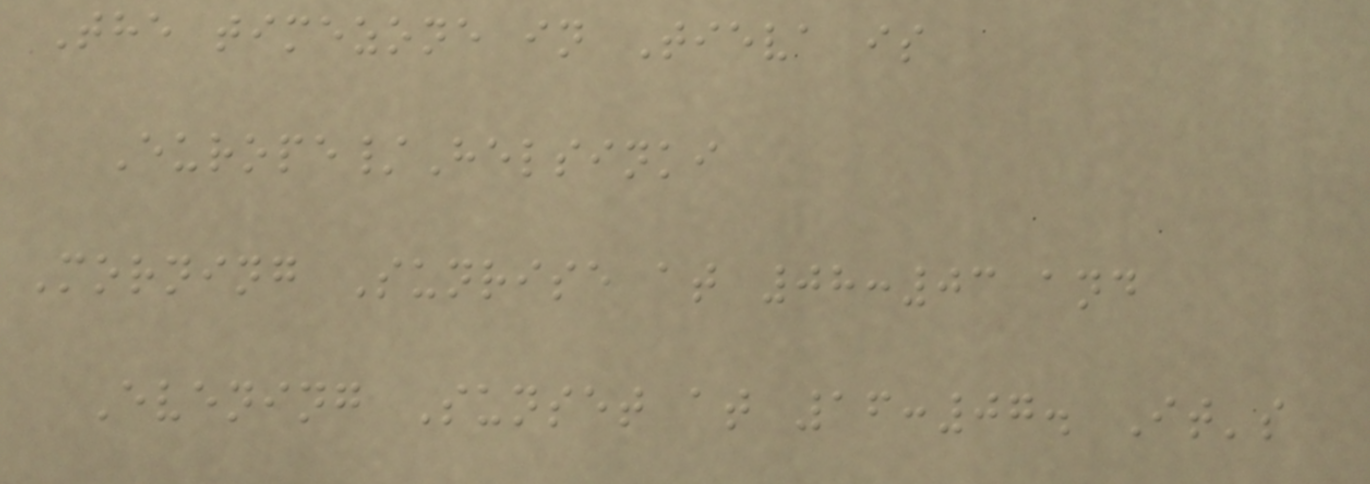The timezone in Tieva is
Europe/Helsinki
Morning Sunrise at 08:03 and
Evening Sunset at 16:07. It's
